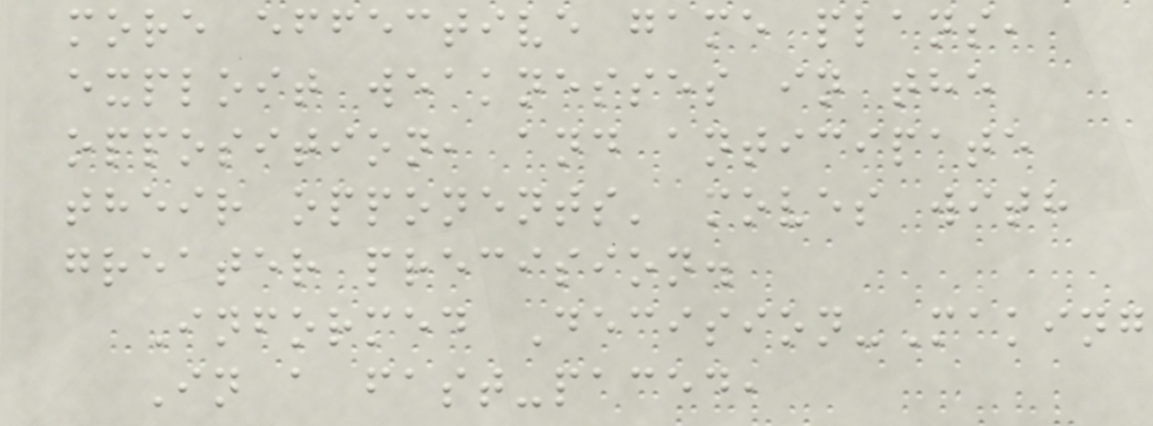more effective game plans,
exploit weaknesses in the
opposition, and anticipate
their opponents' moves with
greater precision.
Informed Decision-Making
In a fast-paced,
